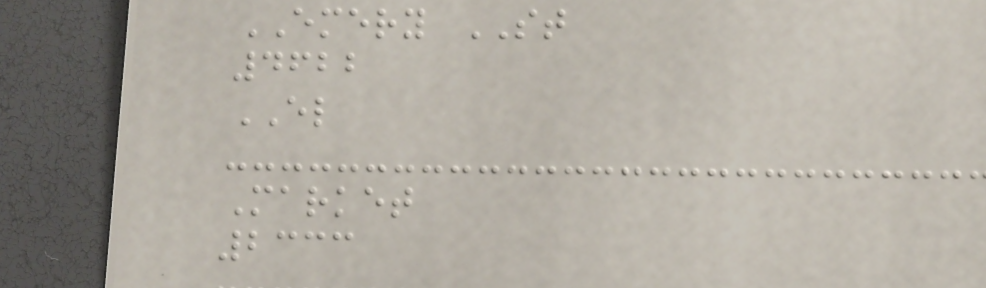EMERY ST
4622
EL
Market
2333
